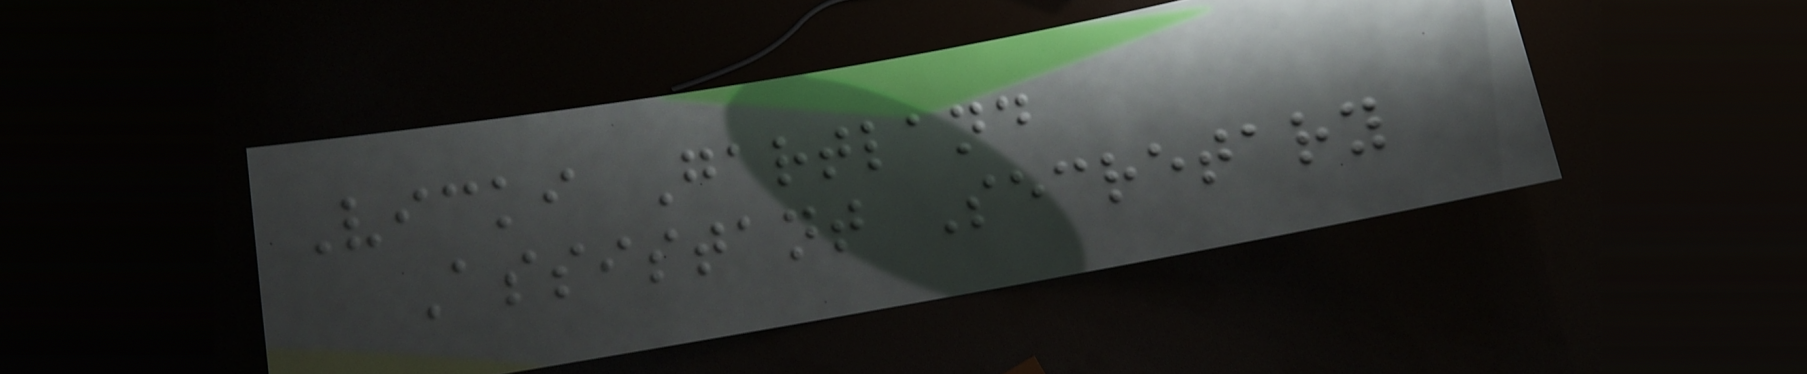Vicki Gartland
Assistant Secretary
